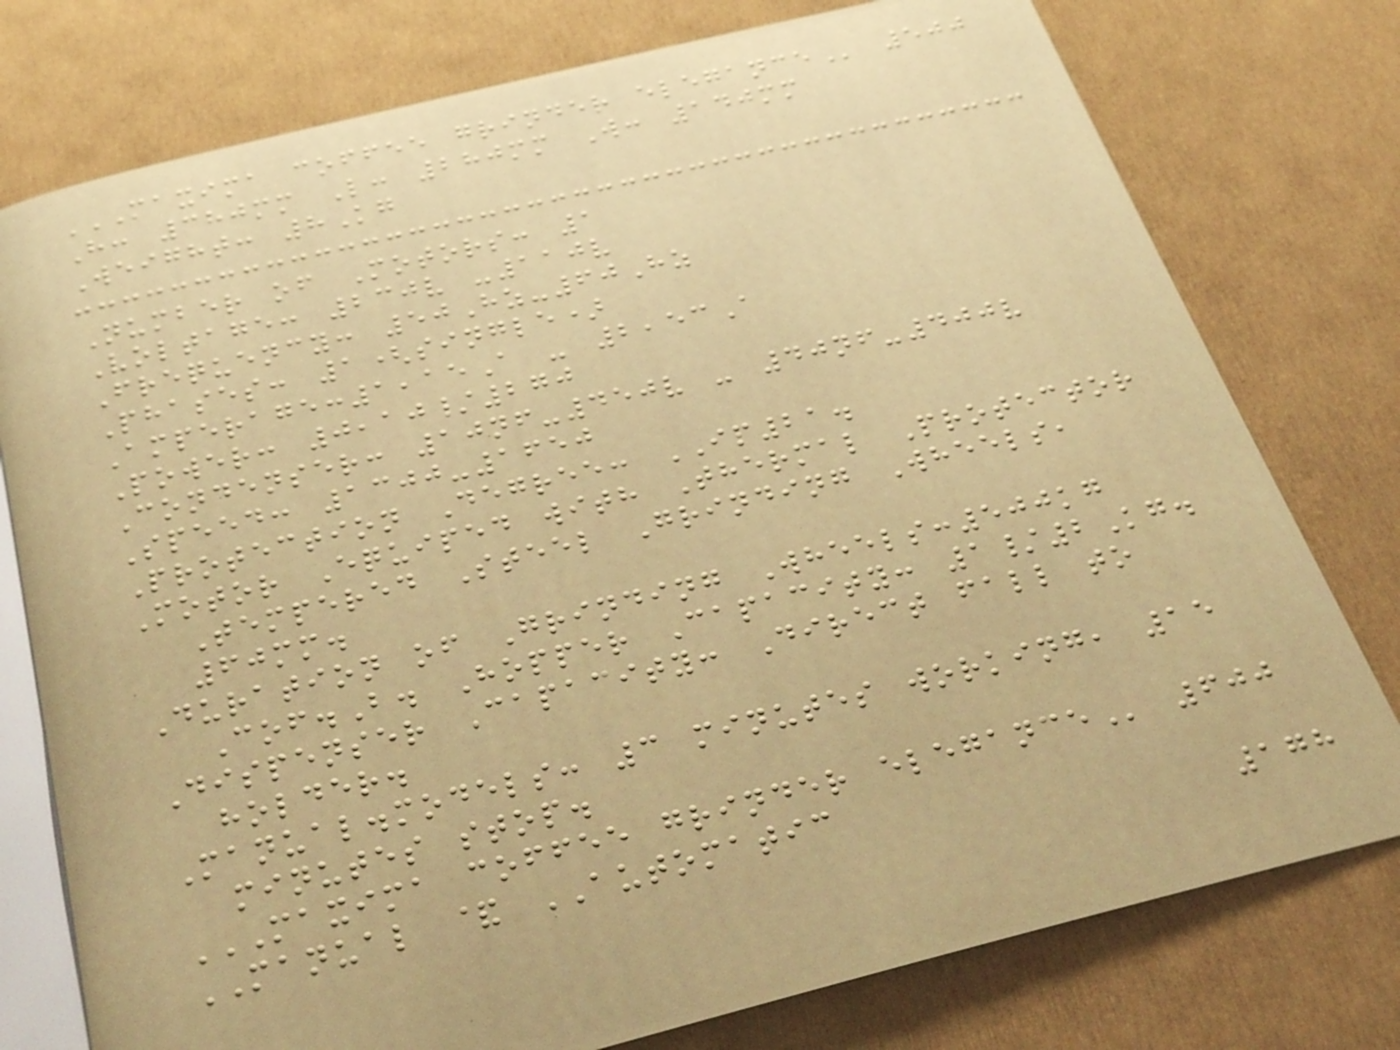MAXIMA COFFEE GRINDER ELEGANCE 500
H: 380mm L: 280mm W: 140mm
Weight: 8Kg
Number of Motors: 1
Voltage: 230v -110v
Frequency: 50Hz-60Hz
Phases: 1(single)
Amperage:1,15A - 2,53A
Power: 0,10/270
Condenser: 10nf-450v - 40nf-400v
Speed: 1300-1650
Protection Degree: IP21.
Motor Equiped with Thermal Protector
Tempered Steel Grinding Wheels,
60mm.
Duration of Grinding Wheels:500kg
Cof.B. Hopper Capacity: 1/2Kg.
Dispenser Capacity: Direct fall to
holder.
Manual.models: 3 minutes working, 15
minutes stop.
MAXIMA COFFEE GRINDER ELEGANCE 600
MANUAL & AUTOMATIC
178
